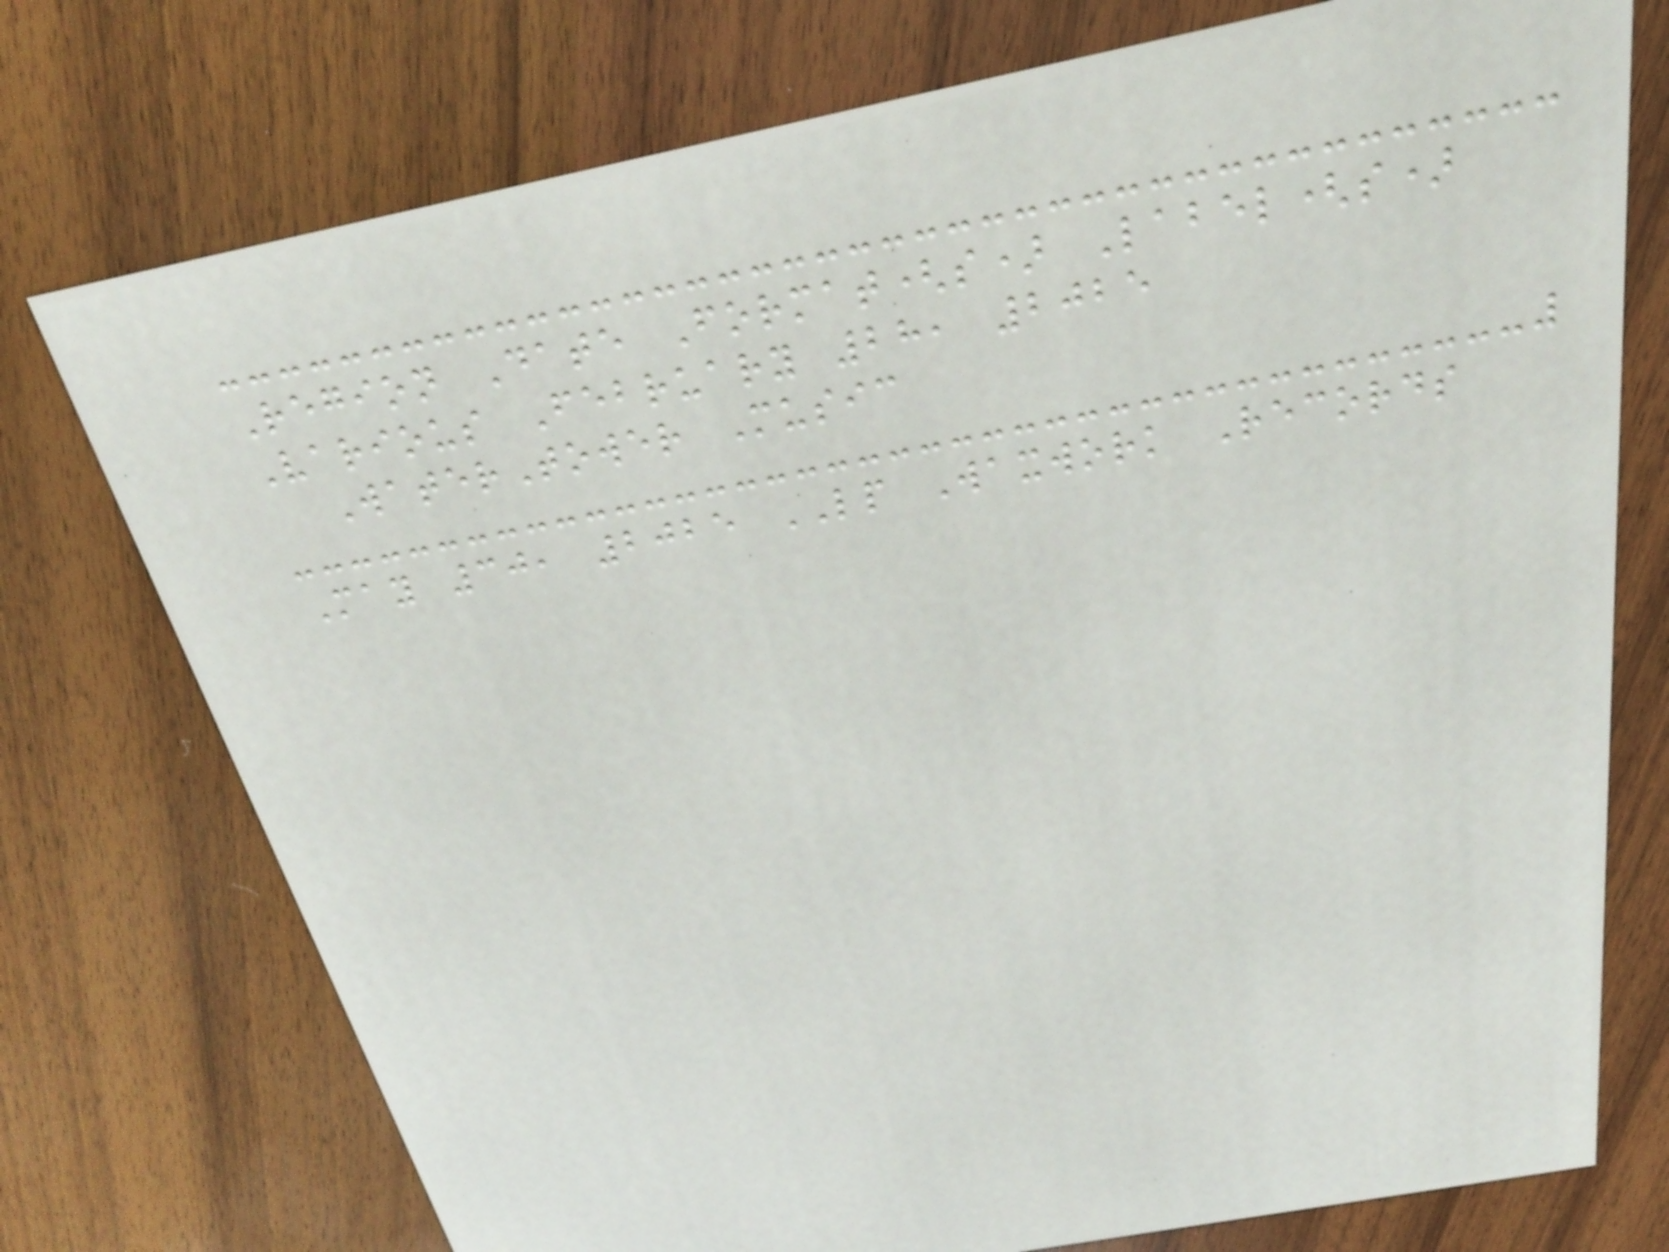Region Date Format(s) Label(s)
Various February 28, 2025
WaterTower Music
May 30, 2025 LP Waxwork Records
